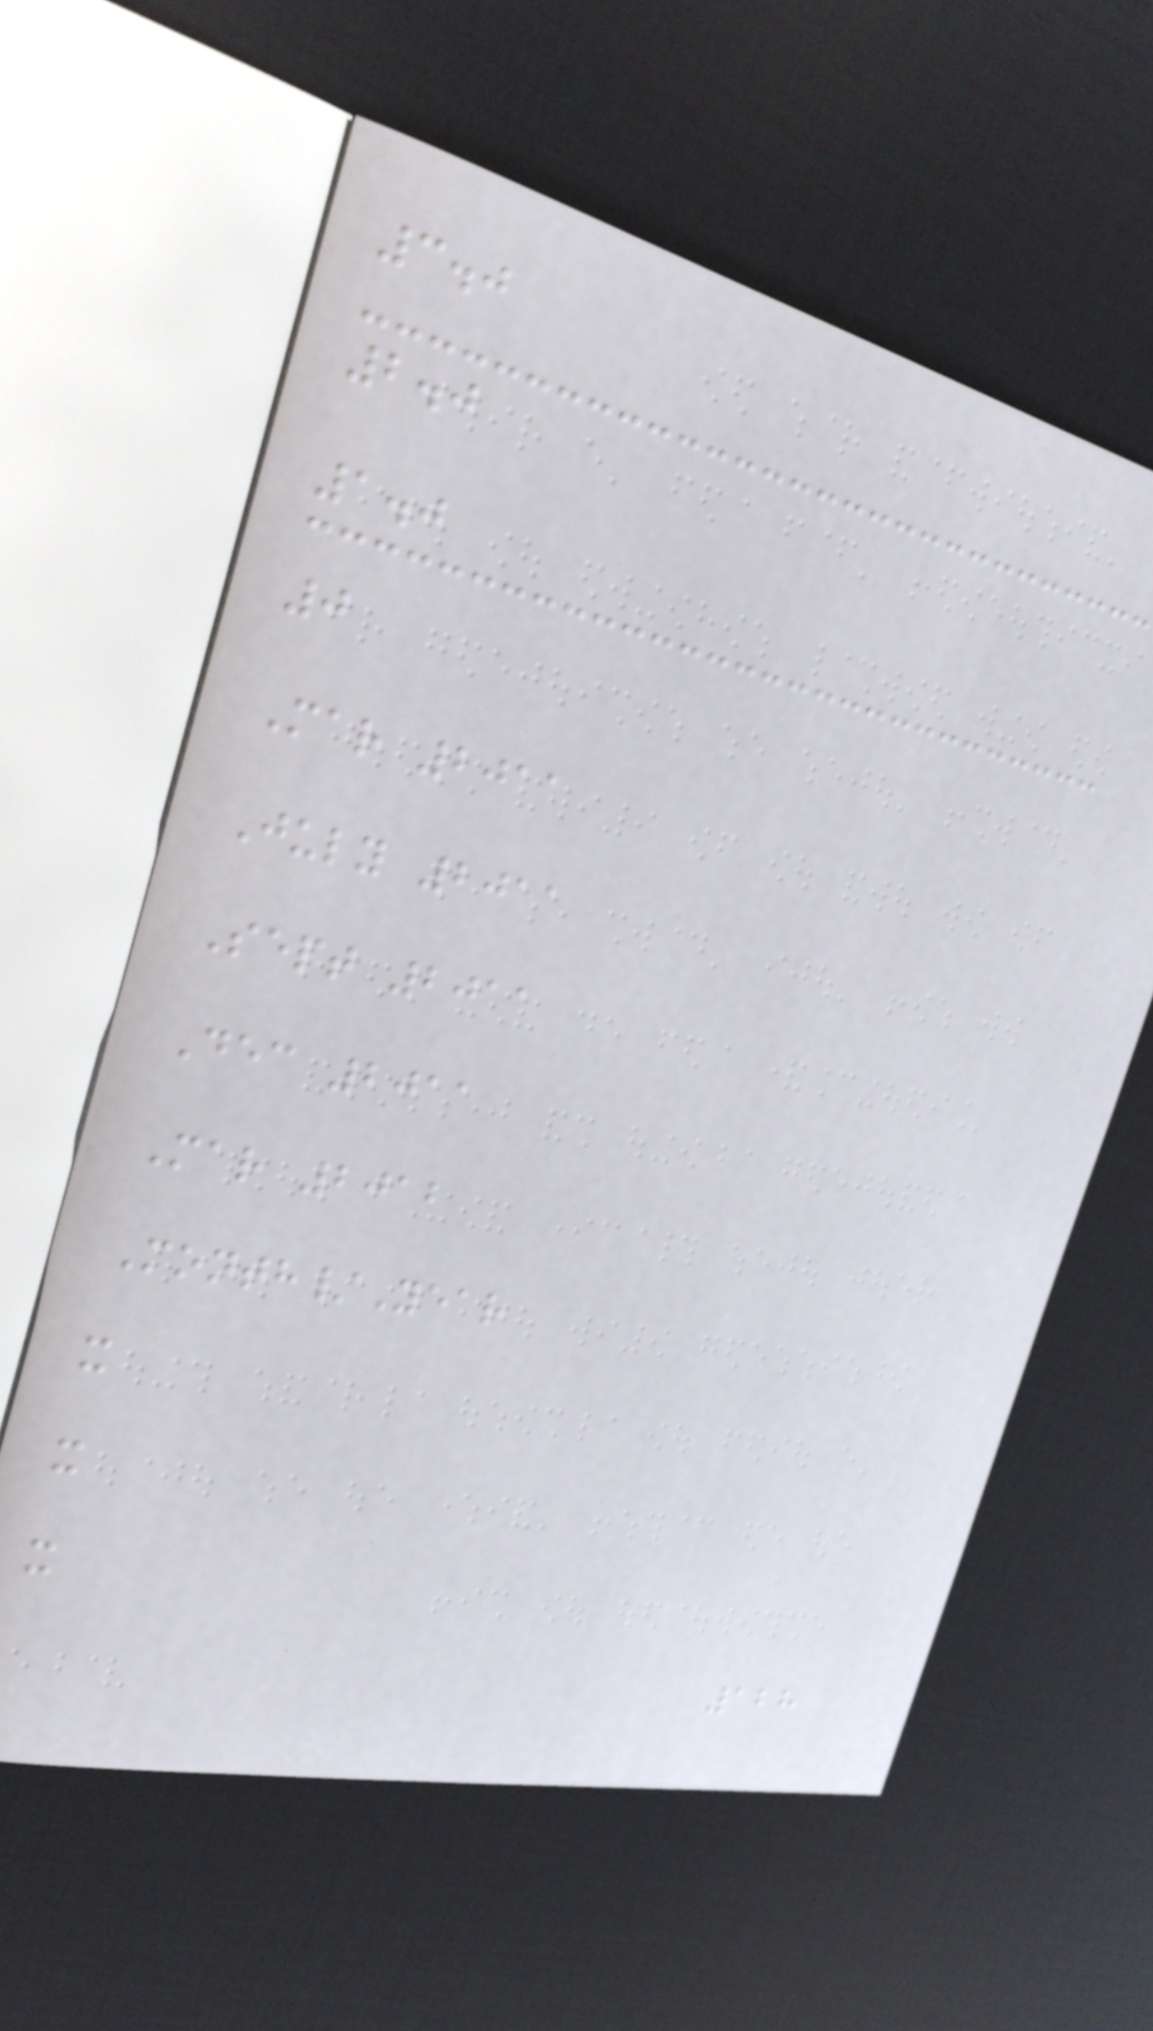3.0
2.0
1.0
0
Mar 2011
July 2011
Sept 2011
Dec 2011
Mar 2012
Month/Year
x
x
x
128
